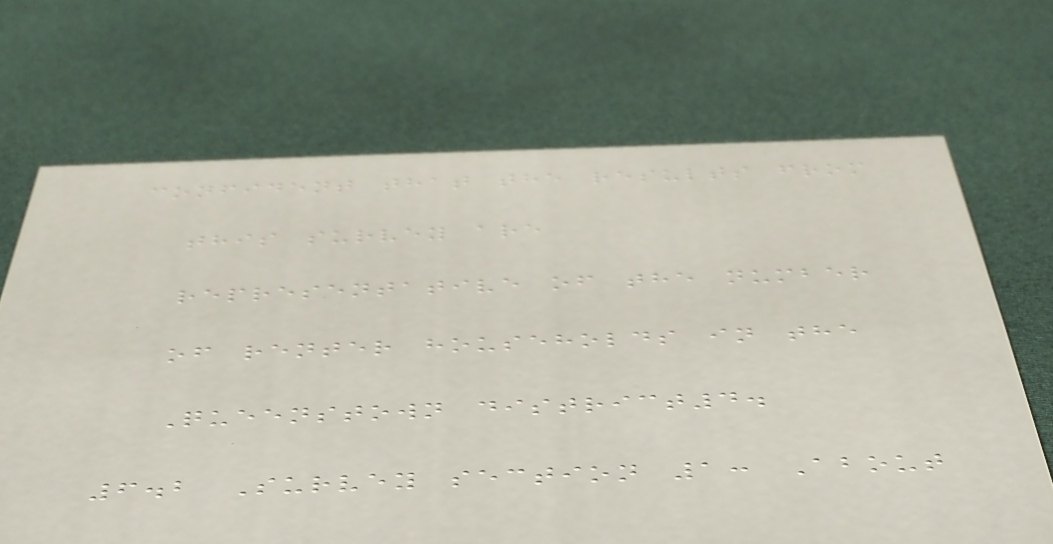confident that the results from
this survey are
representative of the number
of renter households in the
Queenstown district4.
6.2 Survey section 1: About
